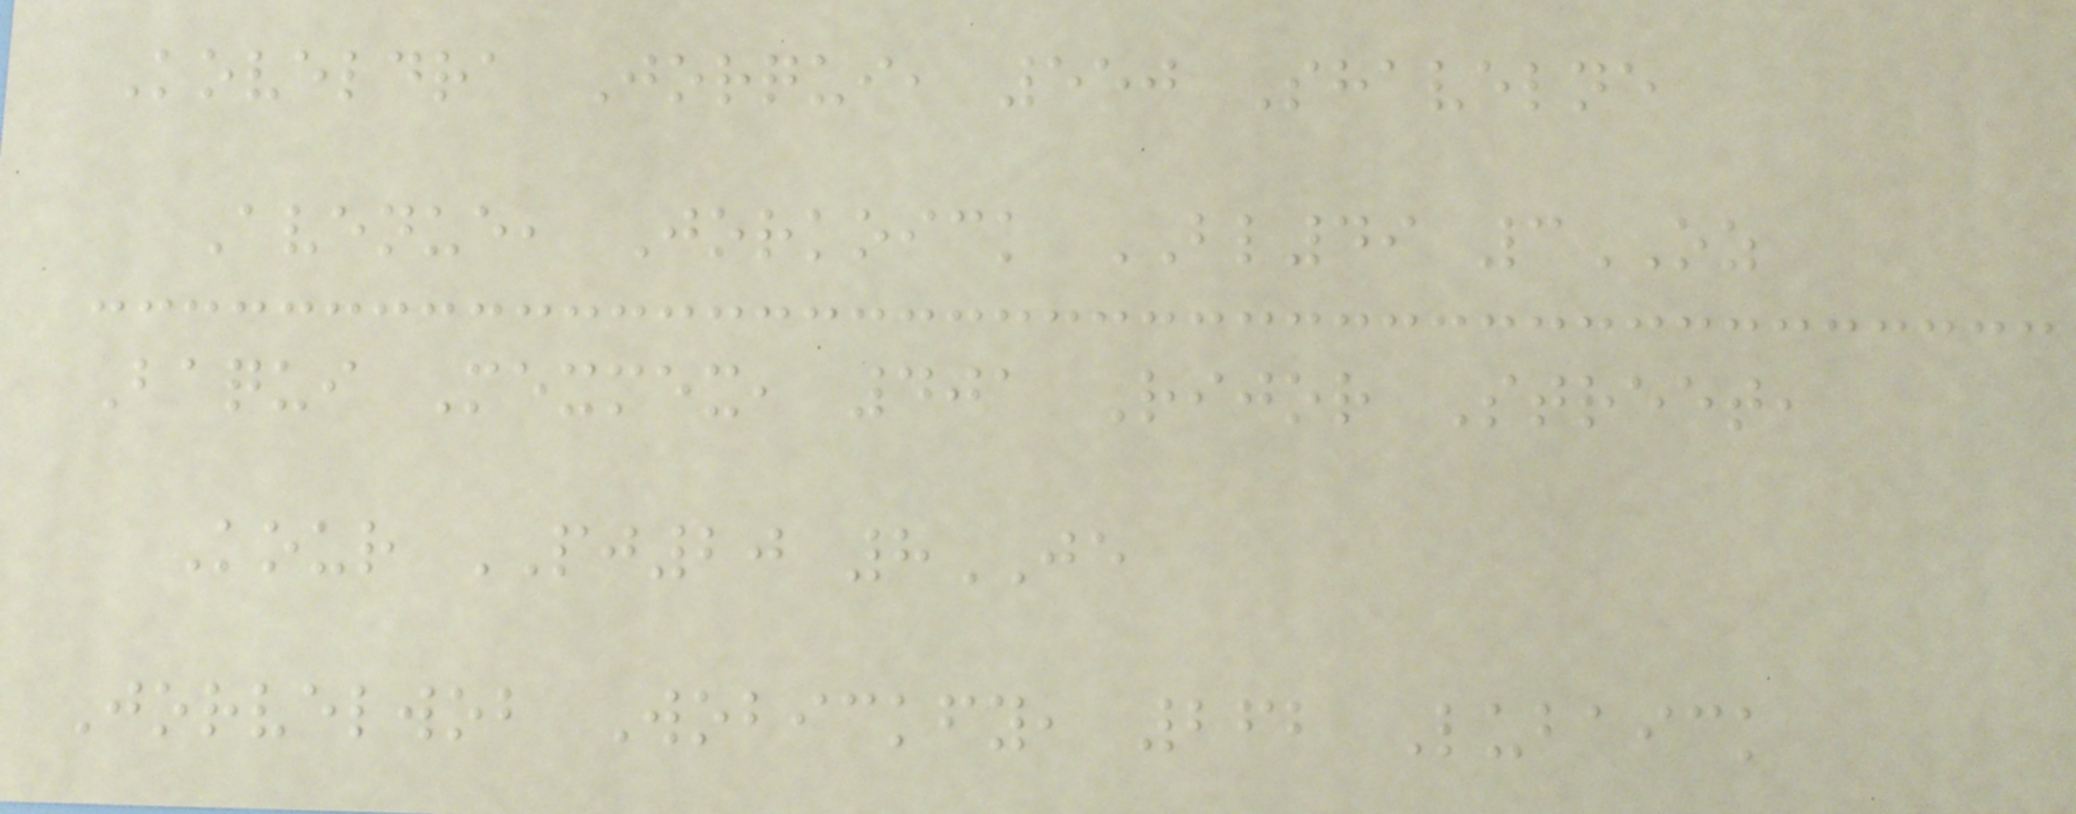Koveldra Jorqui, 550 Shavelne
Avenue, Jorkoick BL49 3OZ
Baqui Mexmex, 401 Rijor Street,
Kour PJ20 8JE
Jorvelwob Wobickfy, 262 Lubaick
